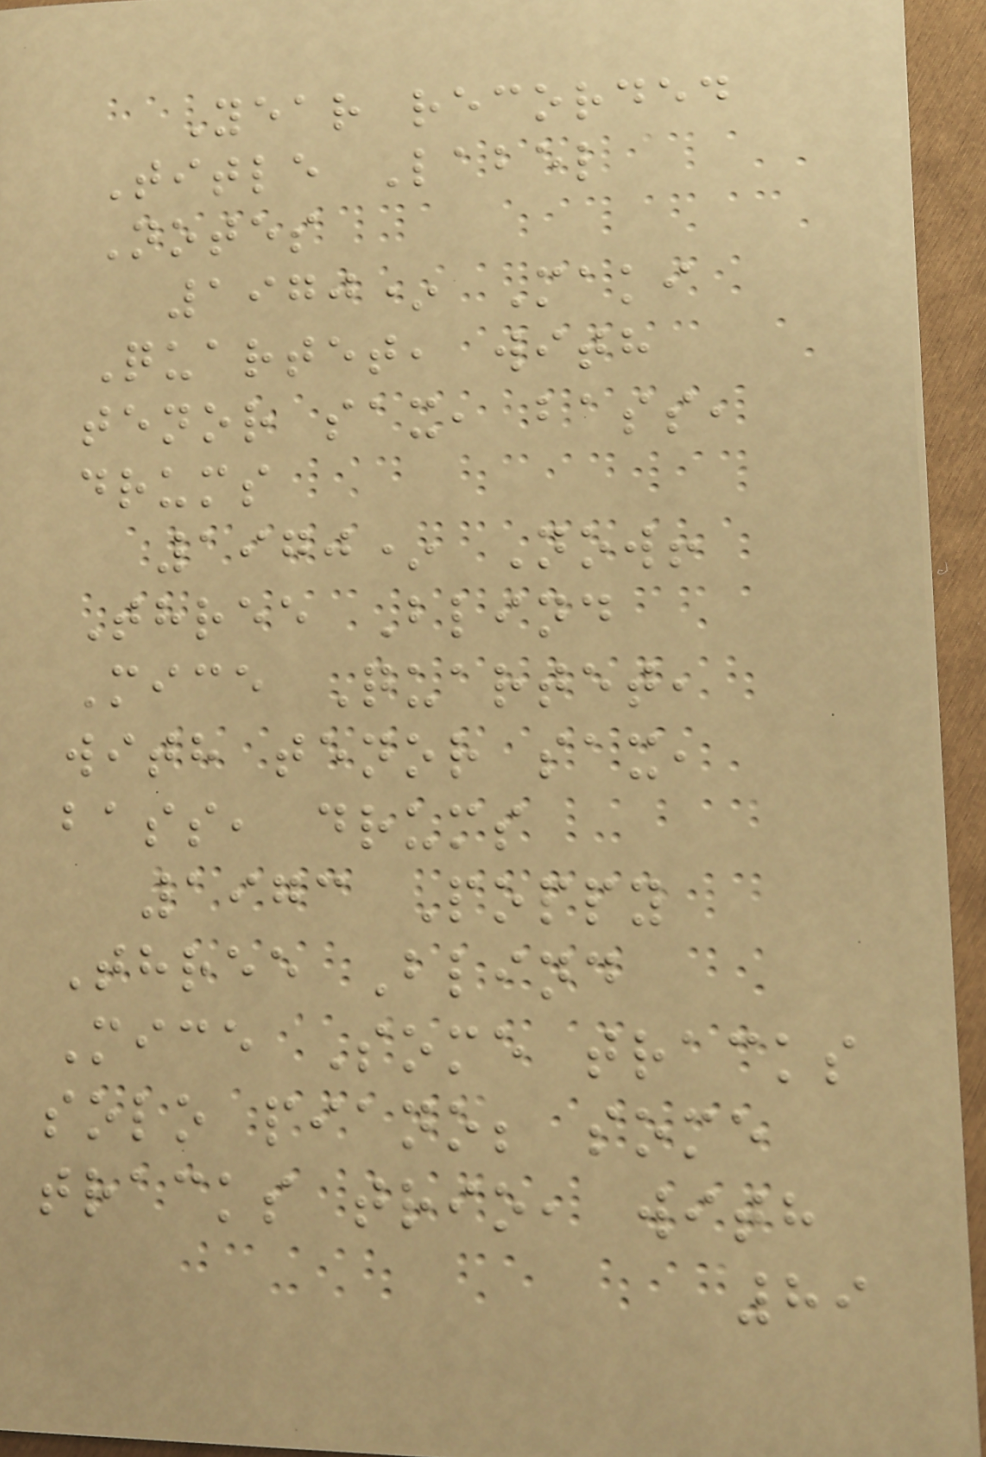Year recorded
Title Label
Notes
1970* Maki
Quartet, with
tenor sax, bass,
drums
1970* Now!
Three Blind
Mice Quartet,
with tenor sax,
bass, drums
1973 Poppy
Three Blind
Mice Some tracks
solo piano; some
tracks trio, with
89
